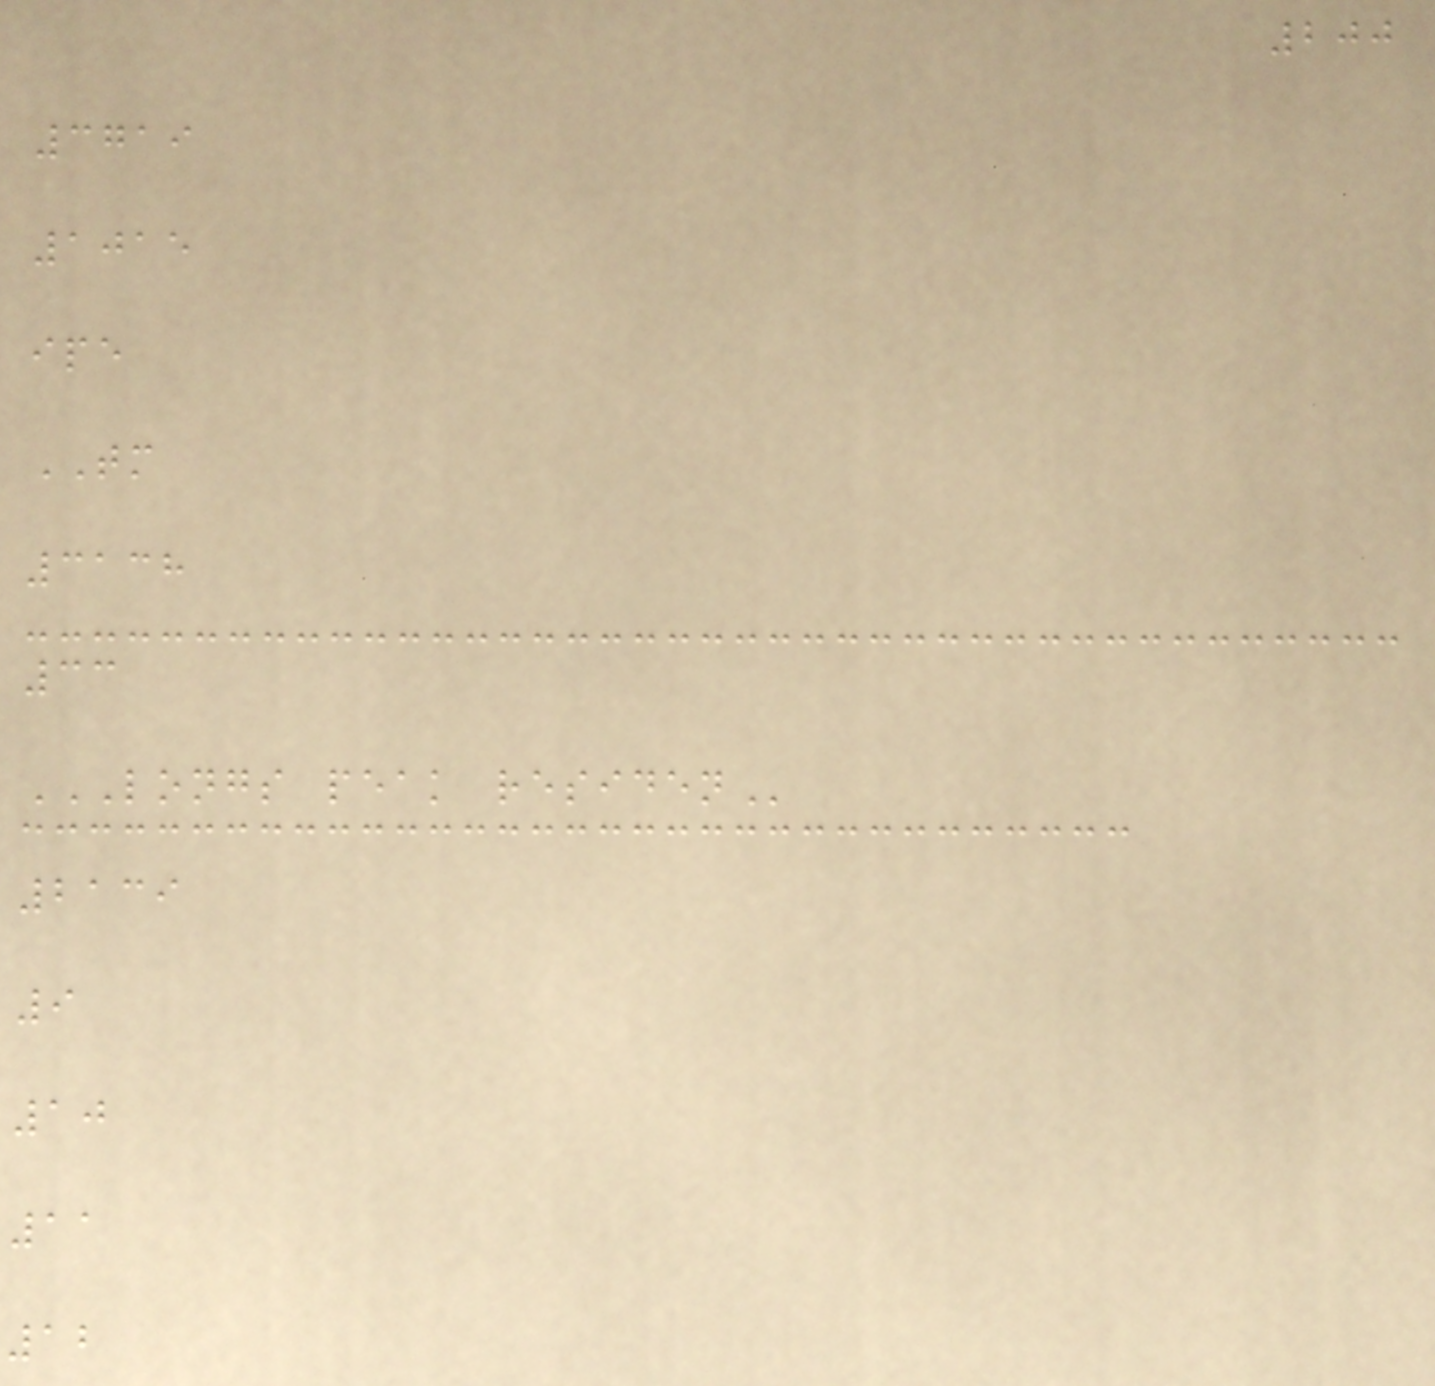200
3719
1015
ipe
TM
3138
33
LONGS PEAK RESIDEN
2139
9
10
11
12
